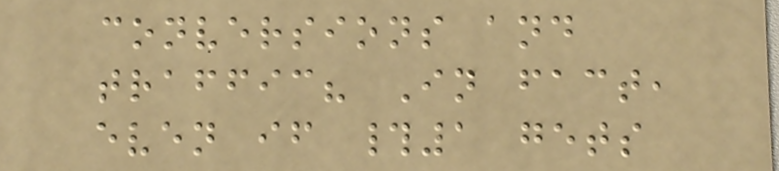conversions and
traffic? In fact,
even if #1 gets
